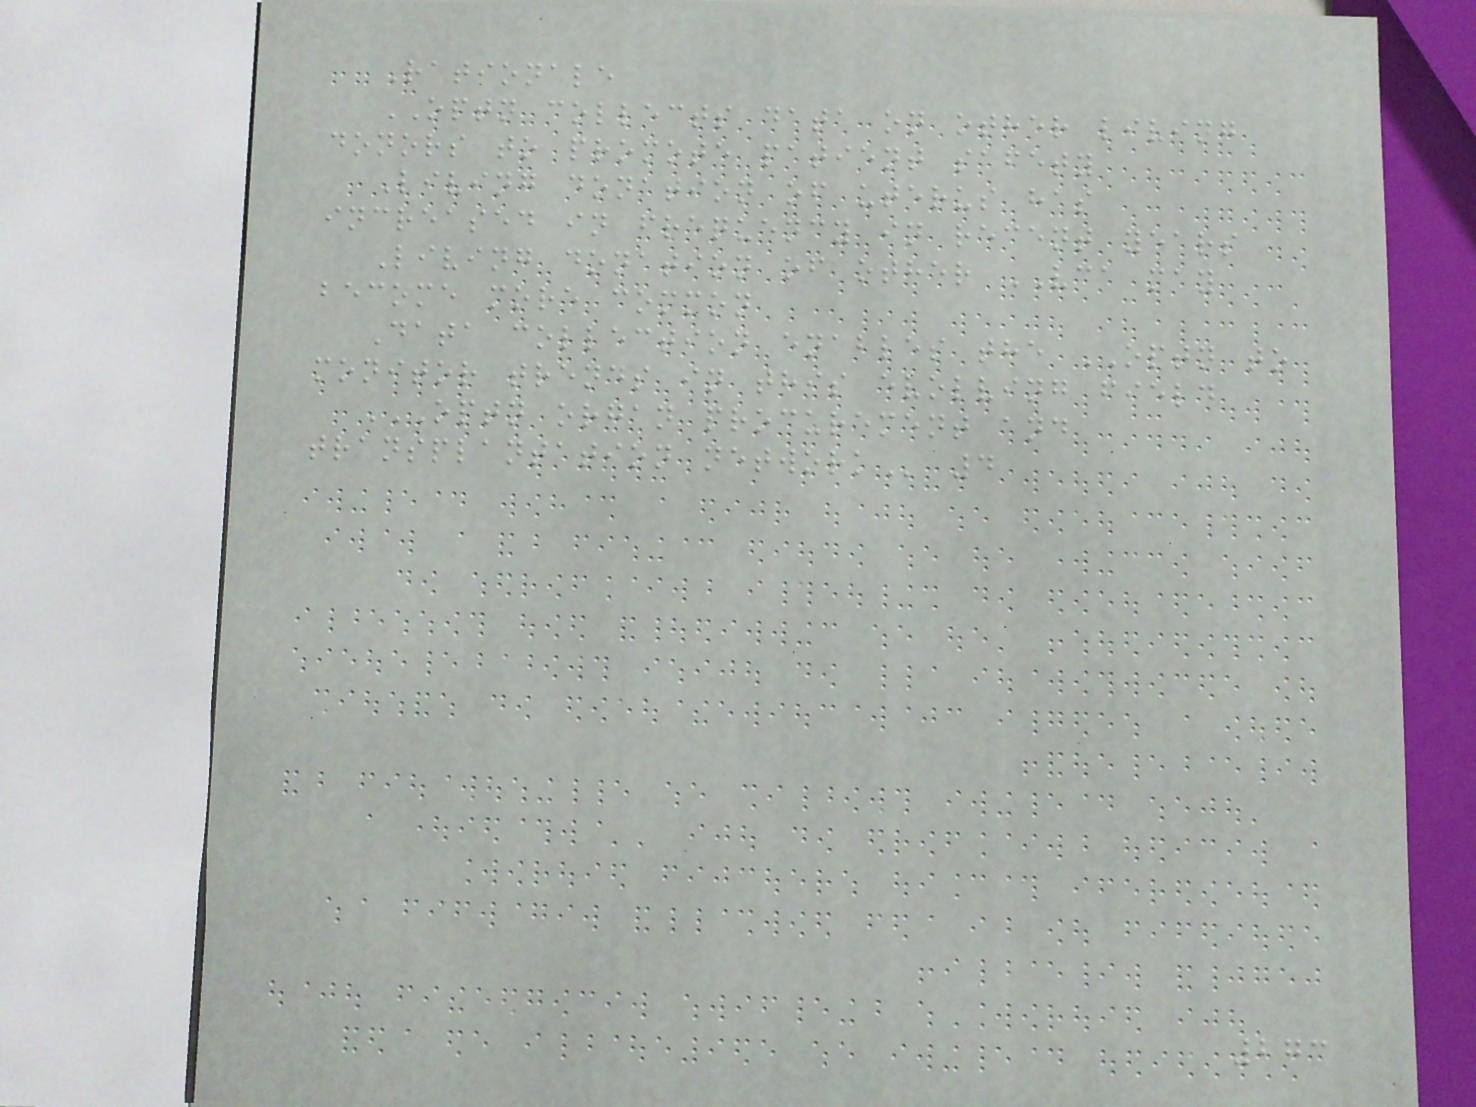Rationale
OPTN collects data on other living
donors to promote patient safety
Living donation of uterus has
increased in frequency in recent years
Living donation of other VCA may
become more common
Data collection enables the OPTN to
monitor trends in this evolving field
OPTN ORGAN PROCUREMENT AND
TRANSPLANTATION NETWORK 4
273
